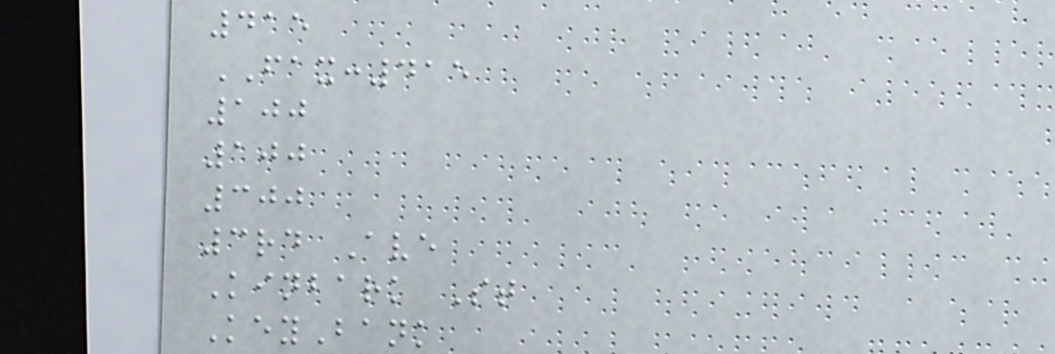415
FAX:415
100
100
300
3rd Ave
Kinbark St
KeyBank
